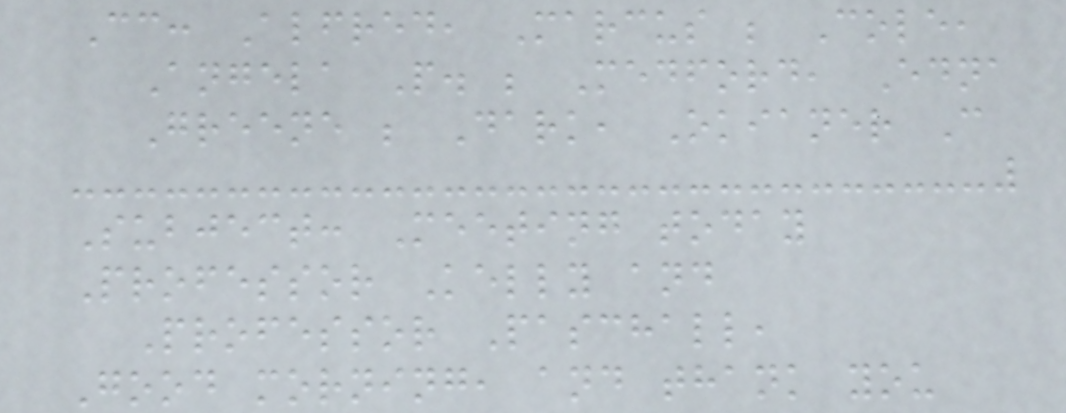Cc: Alfred, Marcus ; Cole,
Angela P. ; Medford, Edna
Greene ; Dark, Okianer C
Subject: Meeting today
Professor Kelly and
Professor Paschall,
Good morning, and thank you
